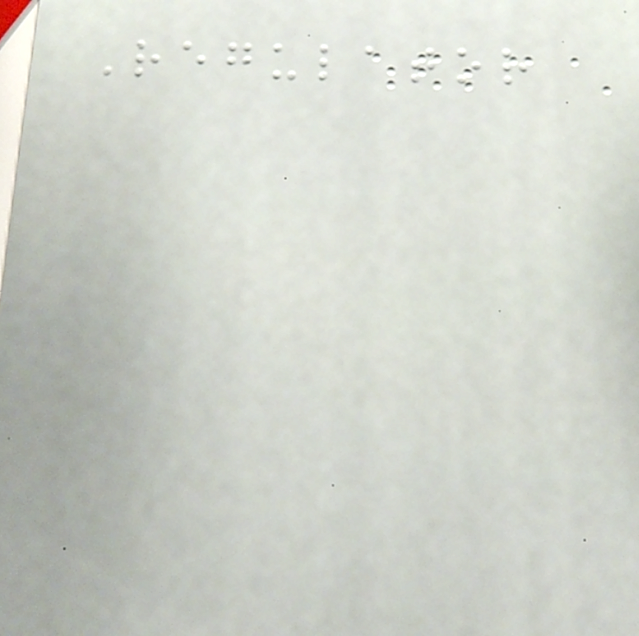Regulator
